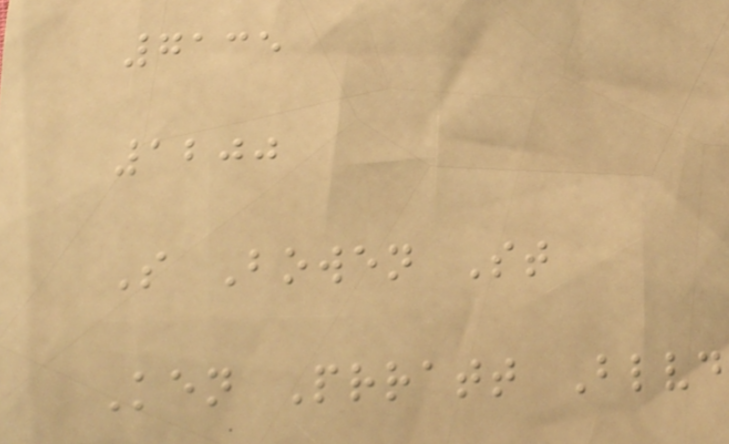7135
1200
S Bowen St
Ken Prratt Blvd
